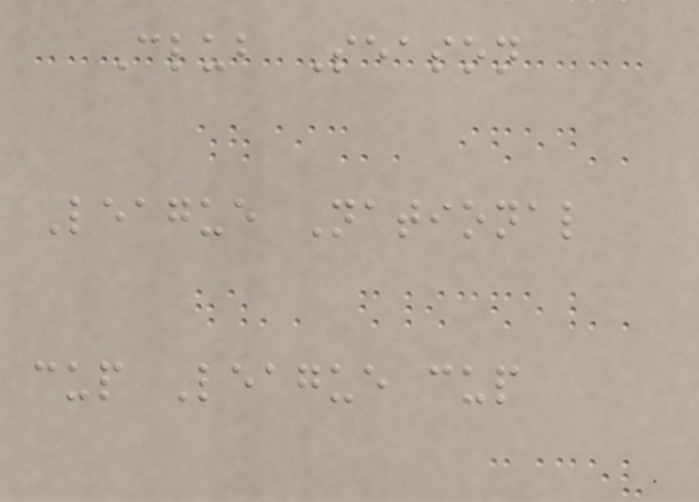Club Season
League National
cup League cup
